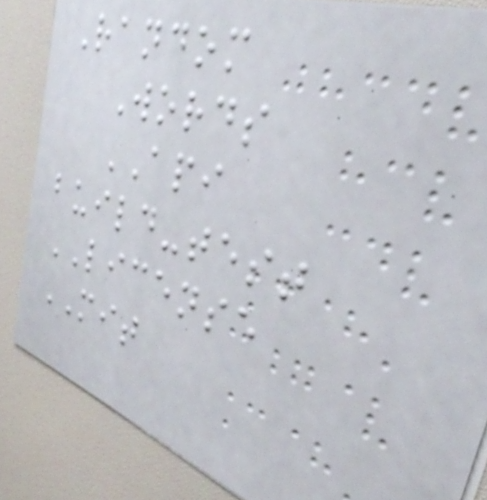Random
Words
API
build-test
LICENSE
MIT
